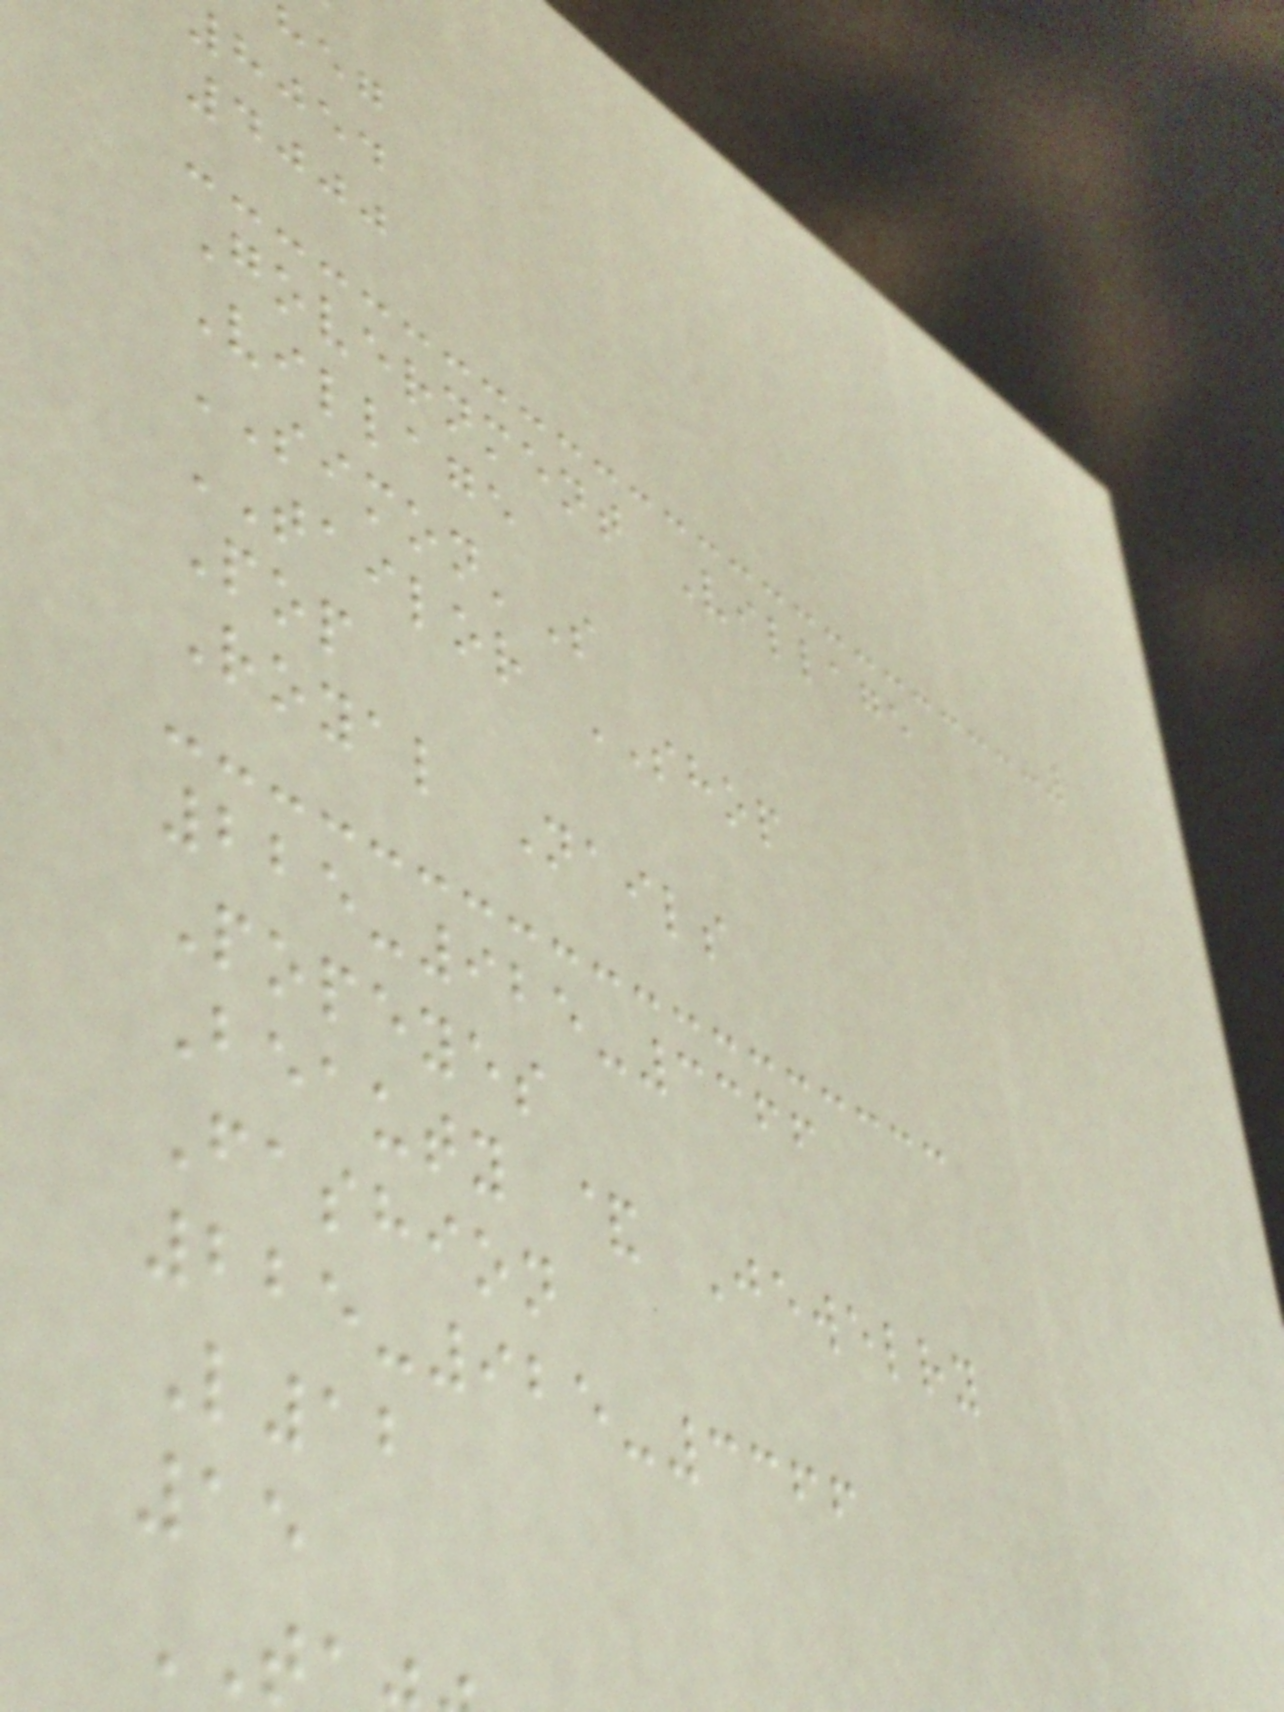hjed
4000
Government Village
Village
SIMON'S
TAILOR SHOP
Pop
Royal Nails
225-925-3366
Popeyes
Beauty & Jewelry
Fashion
225-925-3366
L12
15
